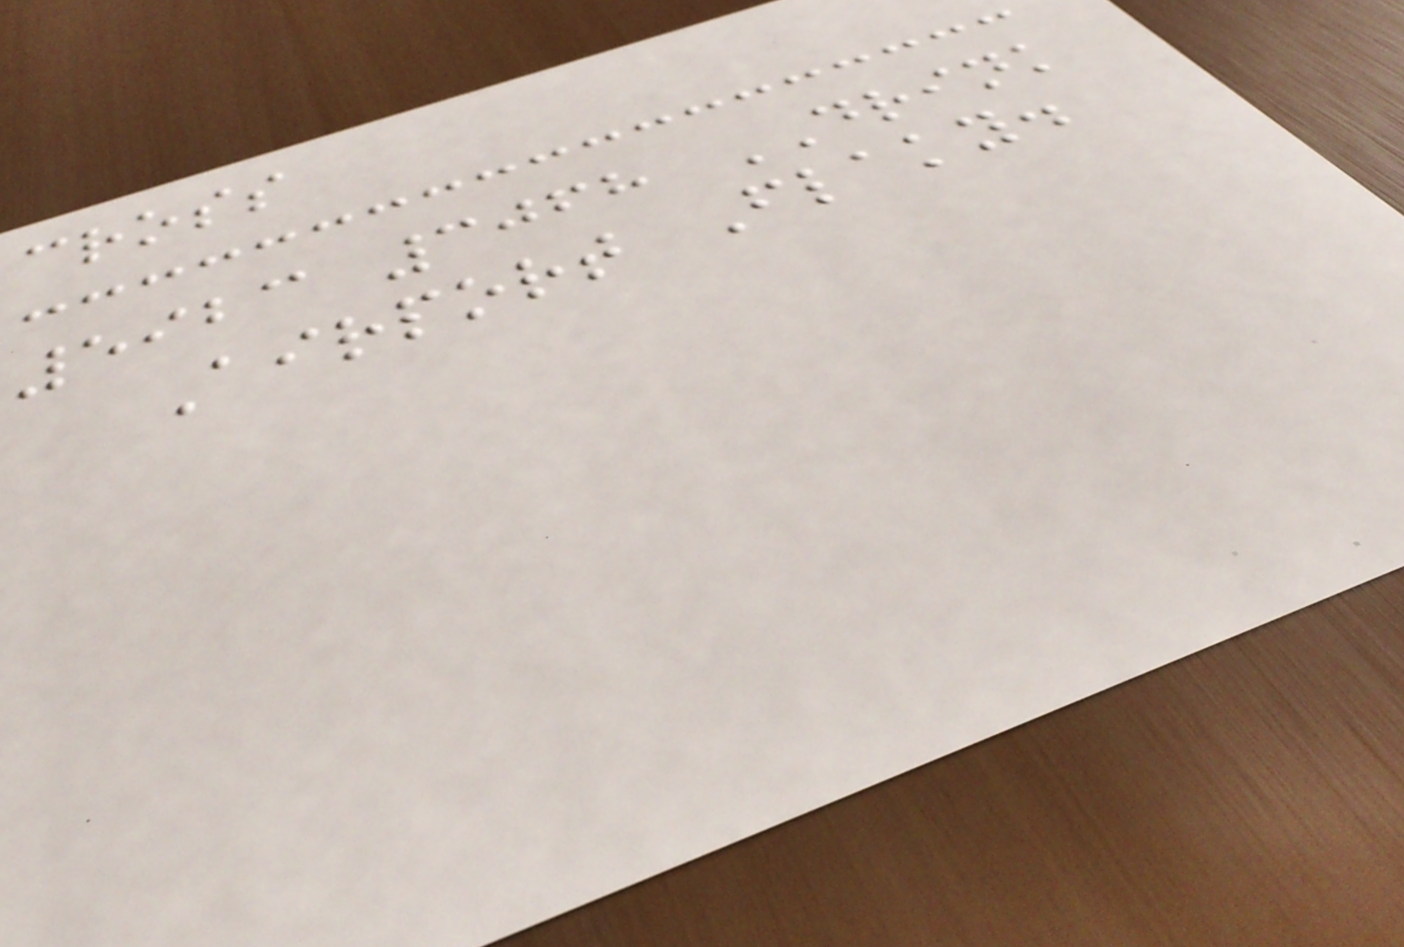cross
5923 3068 DRINK
Airport Flaky.
